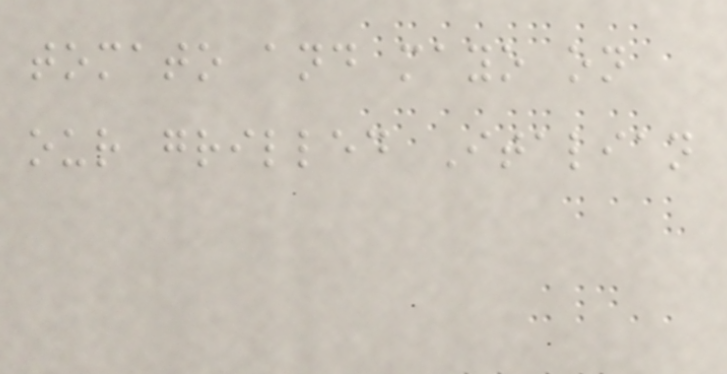tomato and mayo on
our grilled Italian
